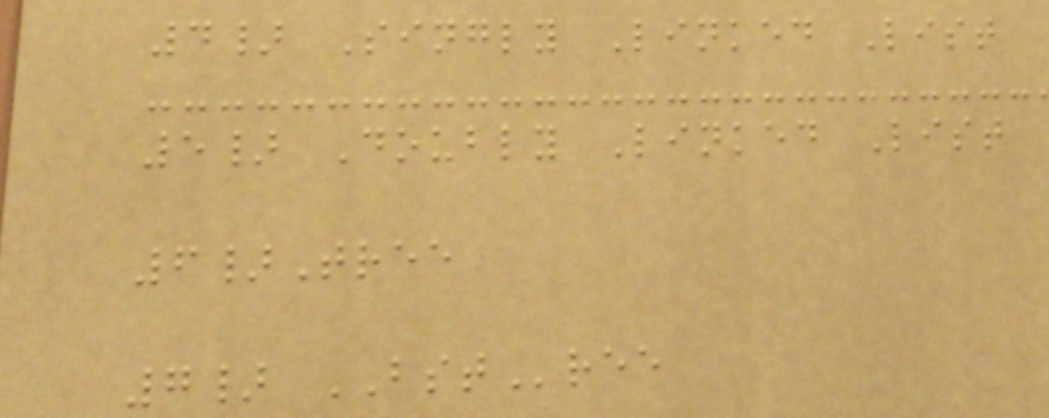4} Singly Linked List
5} Doubly Linked List
6}Tree
7} BSTree
